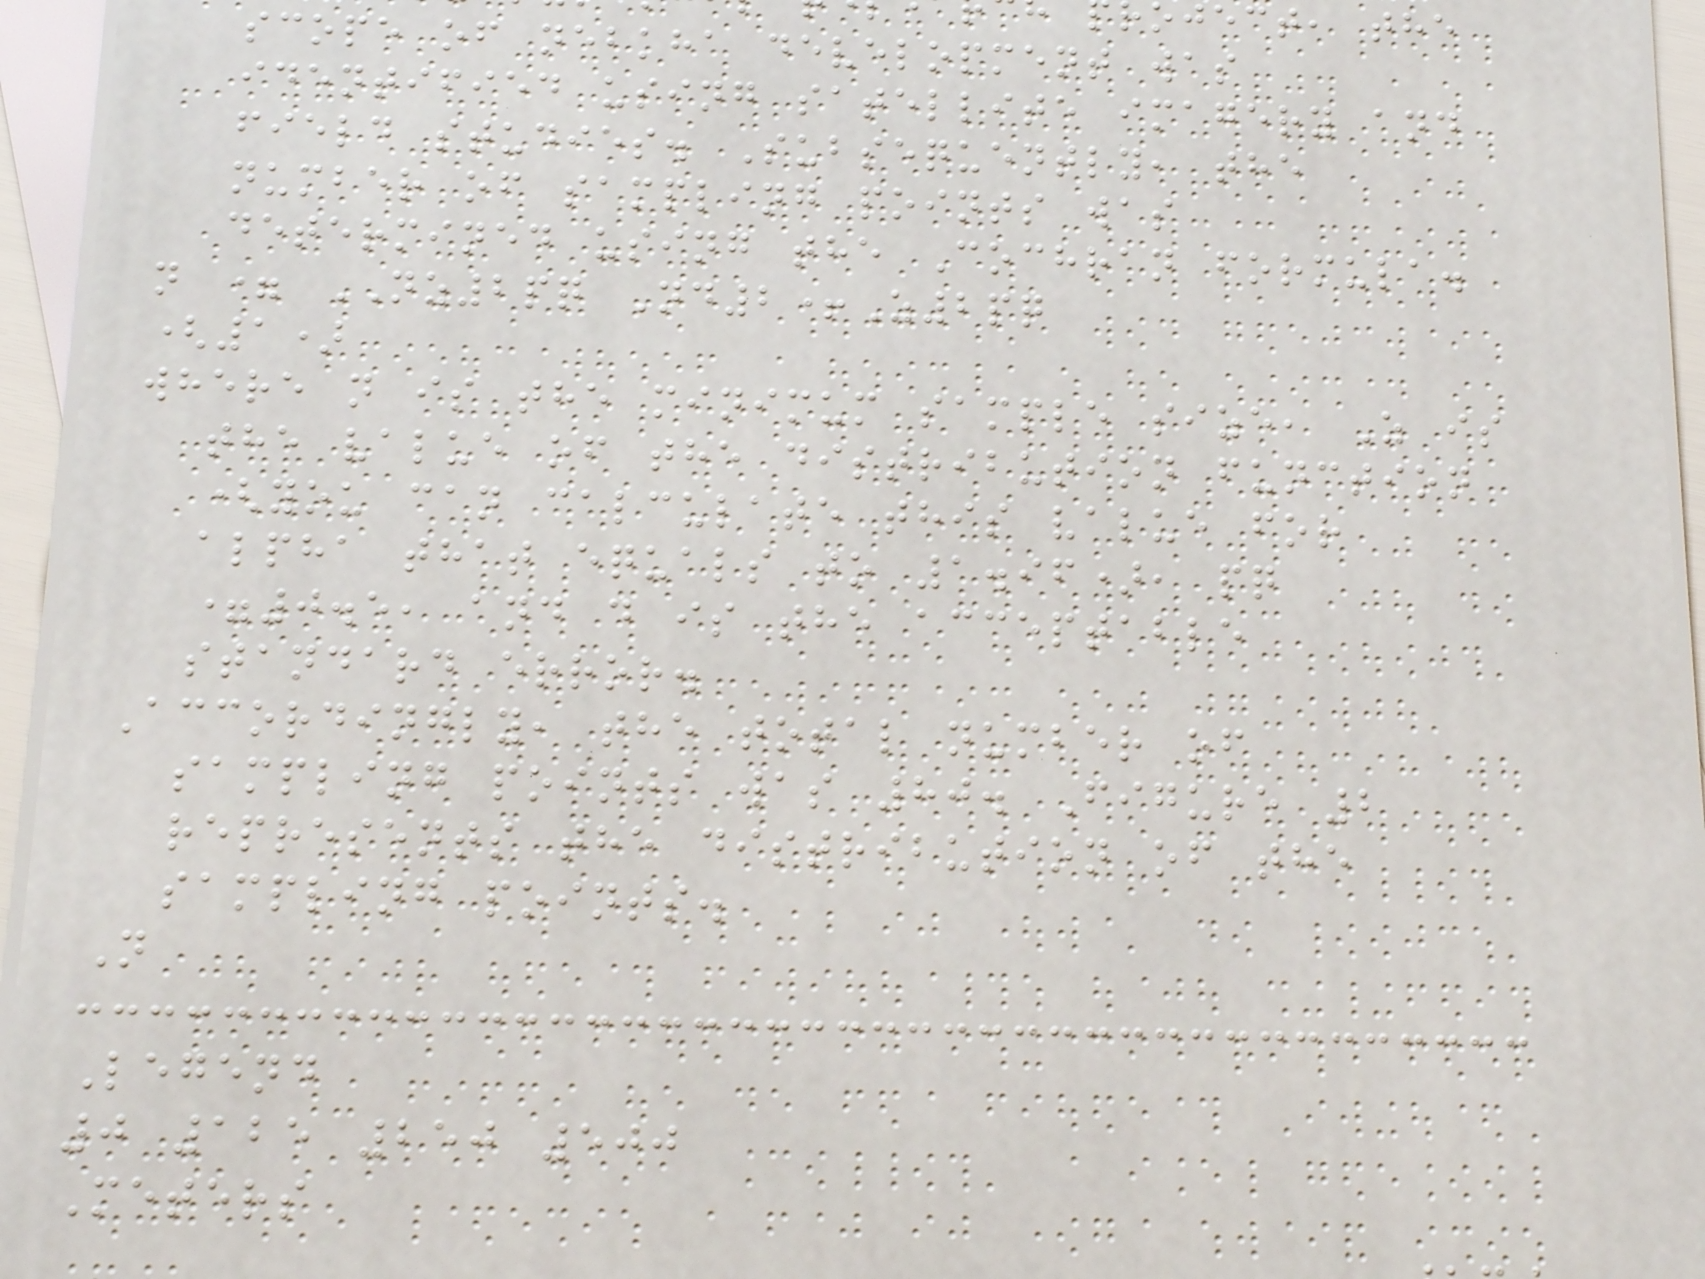oject, the
scope of nebkha development was
identified using satellite imagery and
field studies. Subsequently, the
number of sampling points was
determined using the Cochran formula.
n = NZ2pq Nd2+Z2pq
(1)
where n is the minimum sample size, Z is
the value of the distribution function
(you can calculate this value for
alpha that equals to 1.96), pq
=0.5, and d is the acceptable
standard error.
Accordingly, the total number of
sampling points was 80. Figure 2
represents the distribution of the
sampling points.
N
Legend
0 125 250 500
Meters
